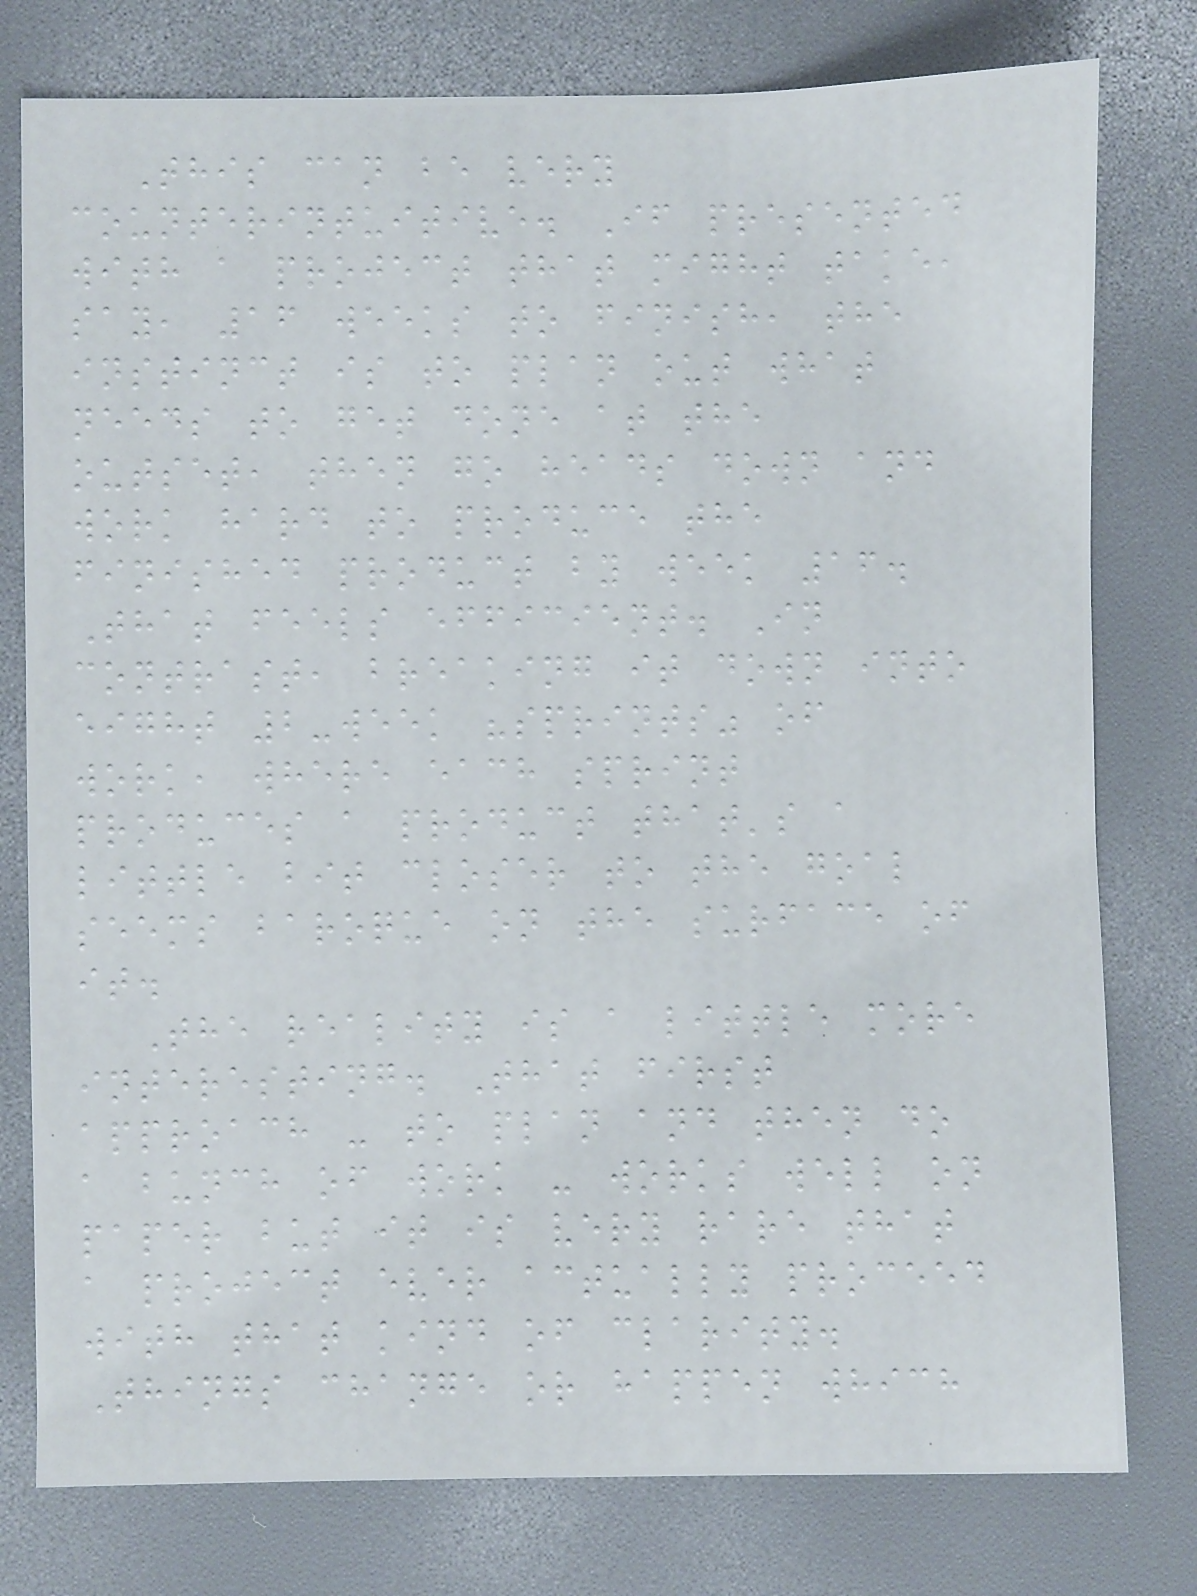This can be very
counterintuitive. If presented
with a project that might take,
say, 16 weeks to finish, the
instinct is to plan out what
needs to get done at the
outset, then go heads down and
work hard to produce the
finished product by week 16.
That feels efficient. In
contrast, breaking it down into
eight 2-week "sprints" of
work, where each sprint
produces a product that's a
little bit closer to the goal
seems baroque on the surface of
it.
The reality is a little more
interesting. That first
approach - to plan and then do
a bunch of work - works well on
paper but it is very rare that
a project ever actually proceed
with that kind of clarity.
Things change or happen which
